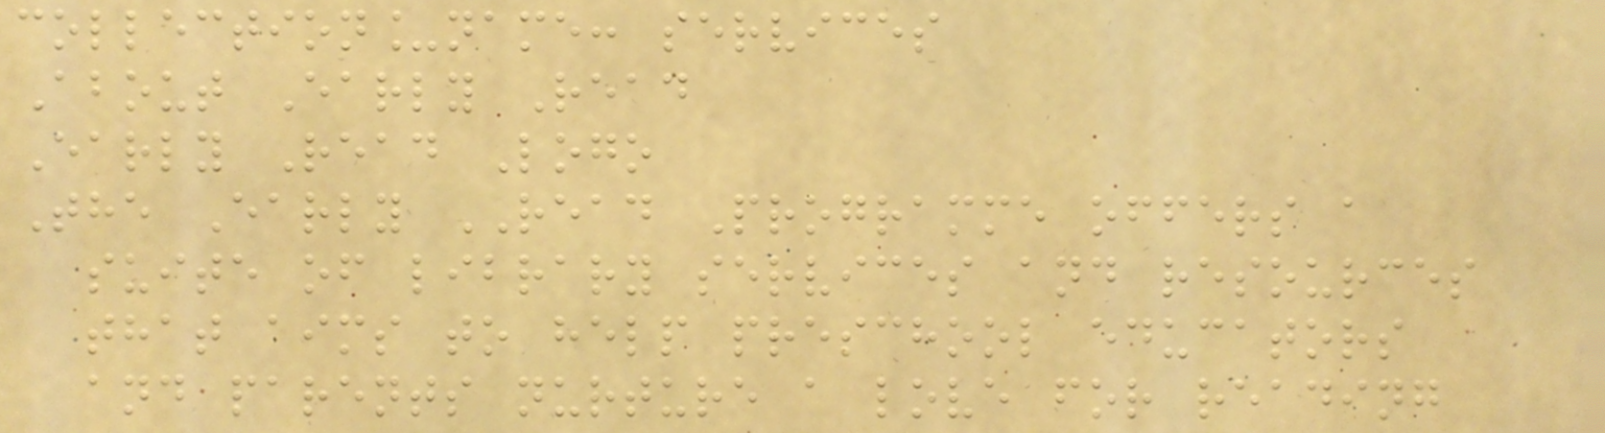collection_name: services
About Early Read
Early Read Logo
The Early READ Programme offers a
suite of library services and resources
that aims to help preschool educators
and parents nurture a love for reading
